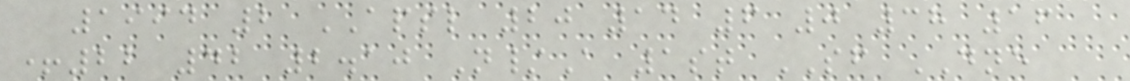1994 2 APSL 20 14 6 0 38 16
+22 42 2.10 N/A 1st SF DNE
